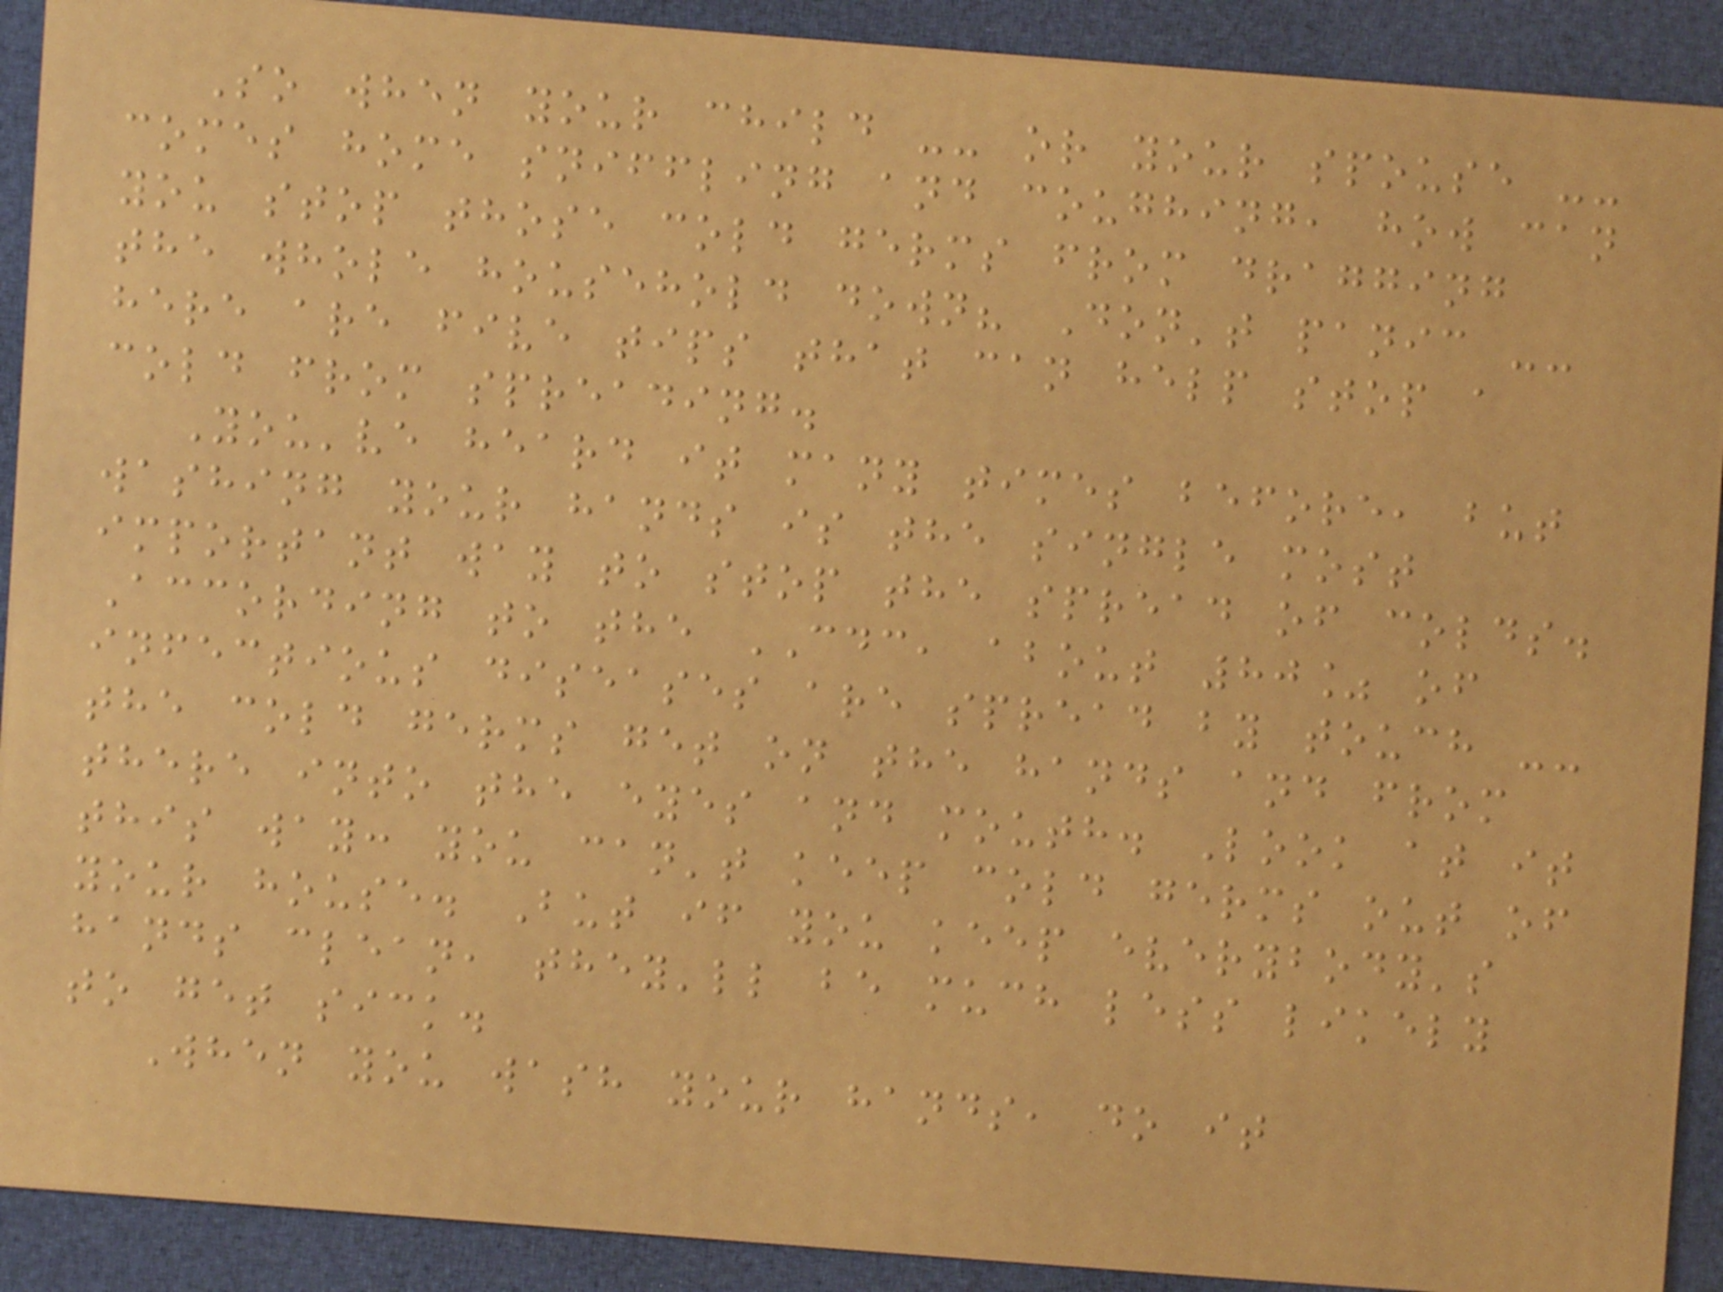So when your child -- or your spouse --
comes home sniffling and coughing, how can
you stop those cold germs from dragging
the whole household down? Don't panic --
here are five tips that can help stop a
cold from spreading.
You've heard it many times before, but
washing your hands is the single most
important way to stop the spread of colds.
According to the CDC, about 80% of
infectious diseases are spread by touch --
the cold germs get on the hands and from
there into the eyes and mouth. Look at it
this way: you can't keep cold germs out of
your house. But if you keep everybody's
hands clean, they'll be much less likely
to get sick.
When you wash your hands, do it
